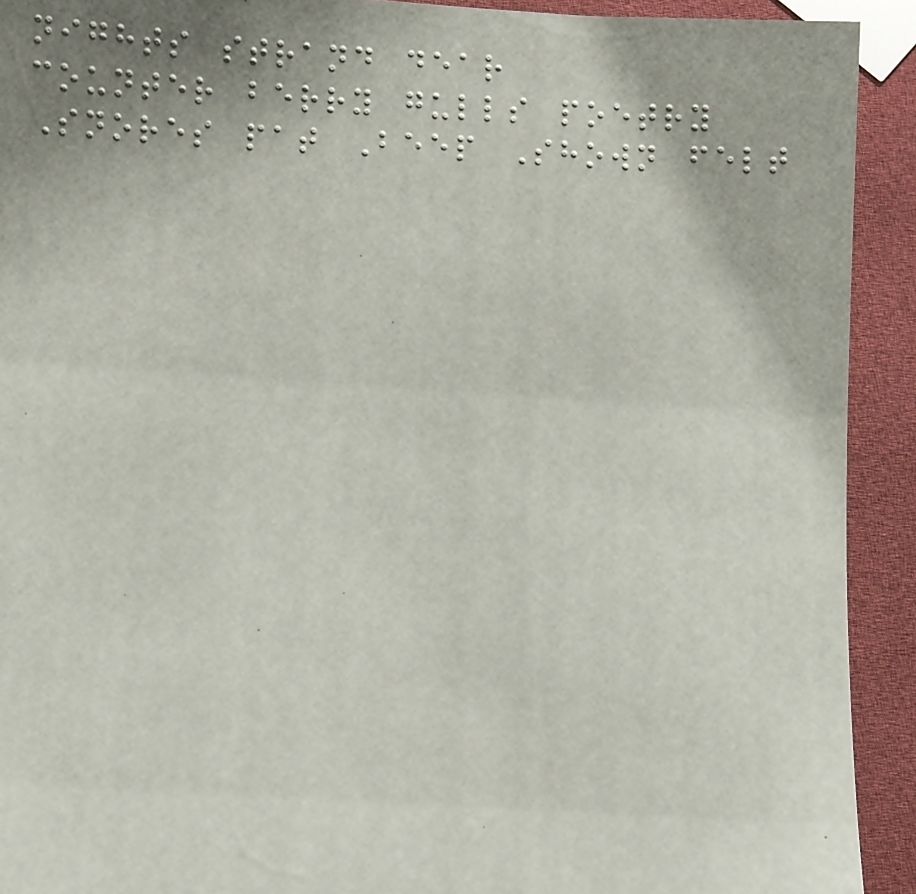nights strand dear
counter berry gulls poetry
Snores pat Beep Shown felt
